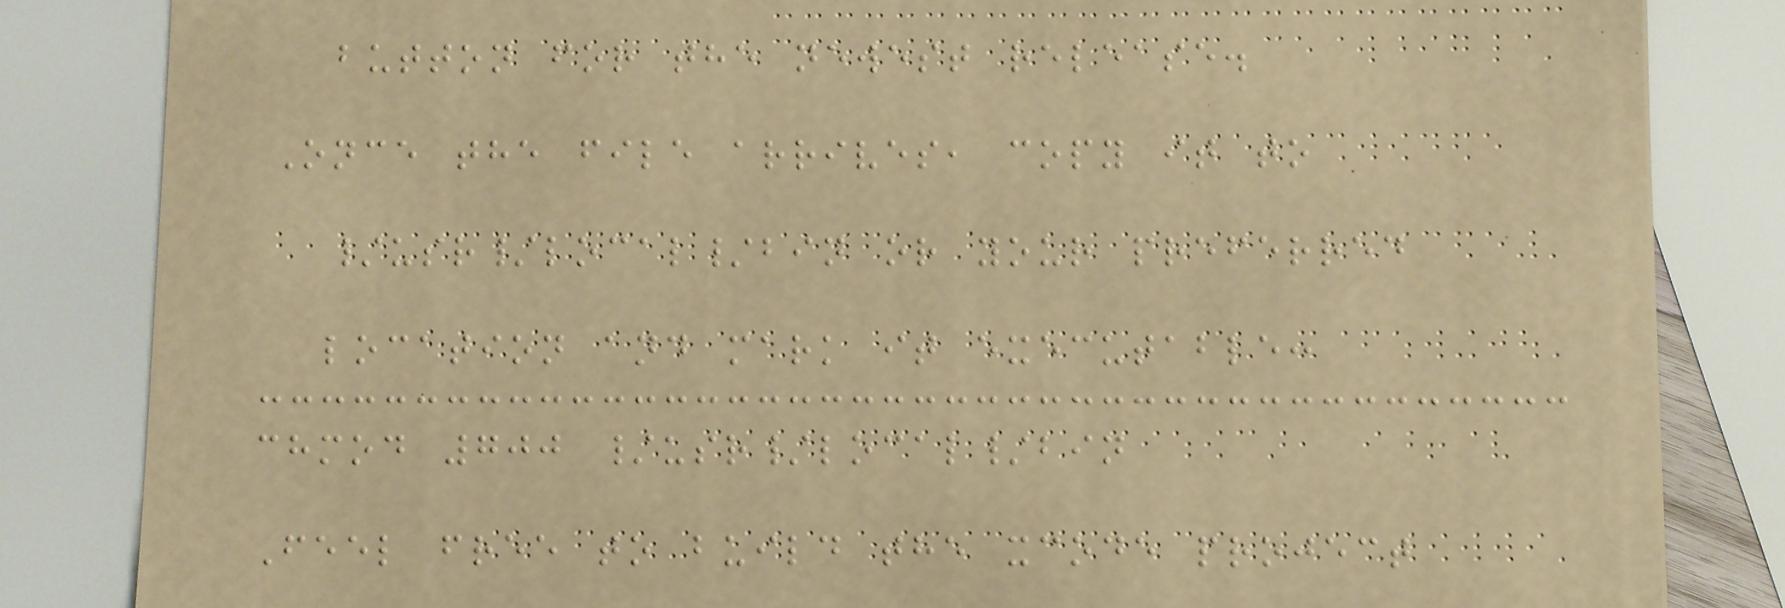button for the newest release.
Once the file arrives, copy it to
/usr/local/bin or your preferred
location and mark it executable:
chmod 700 /usr/local/bin
Feel free to build the xcode project
